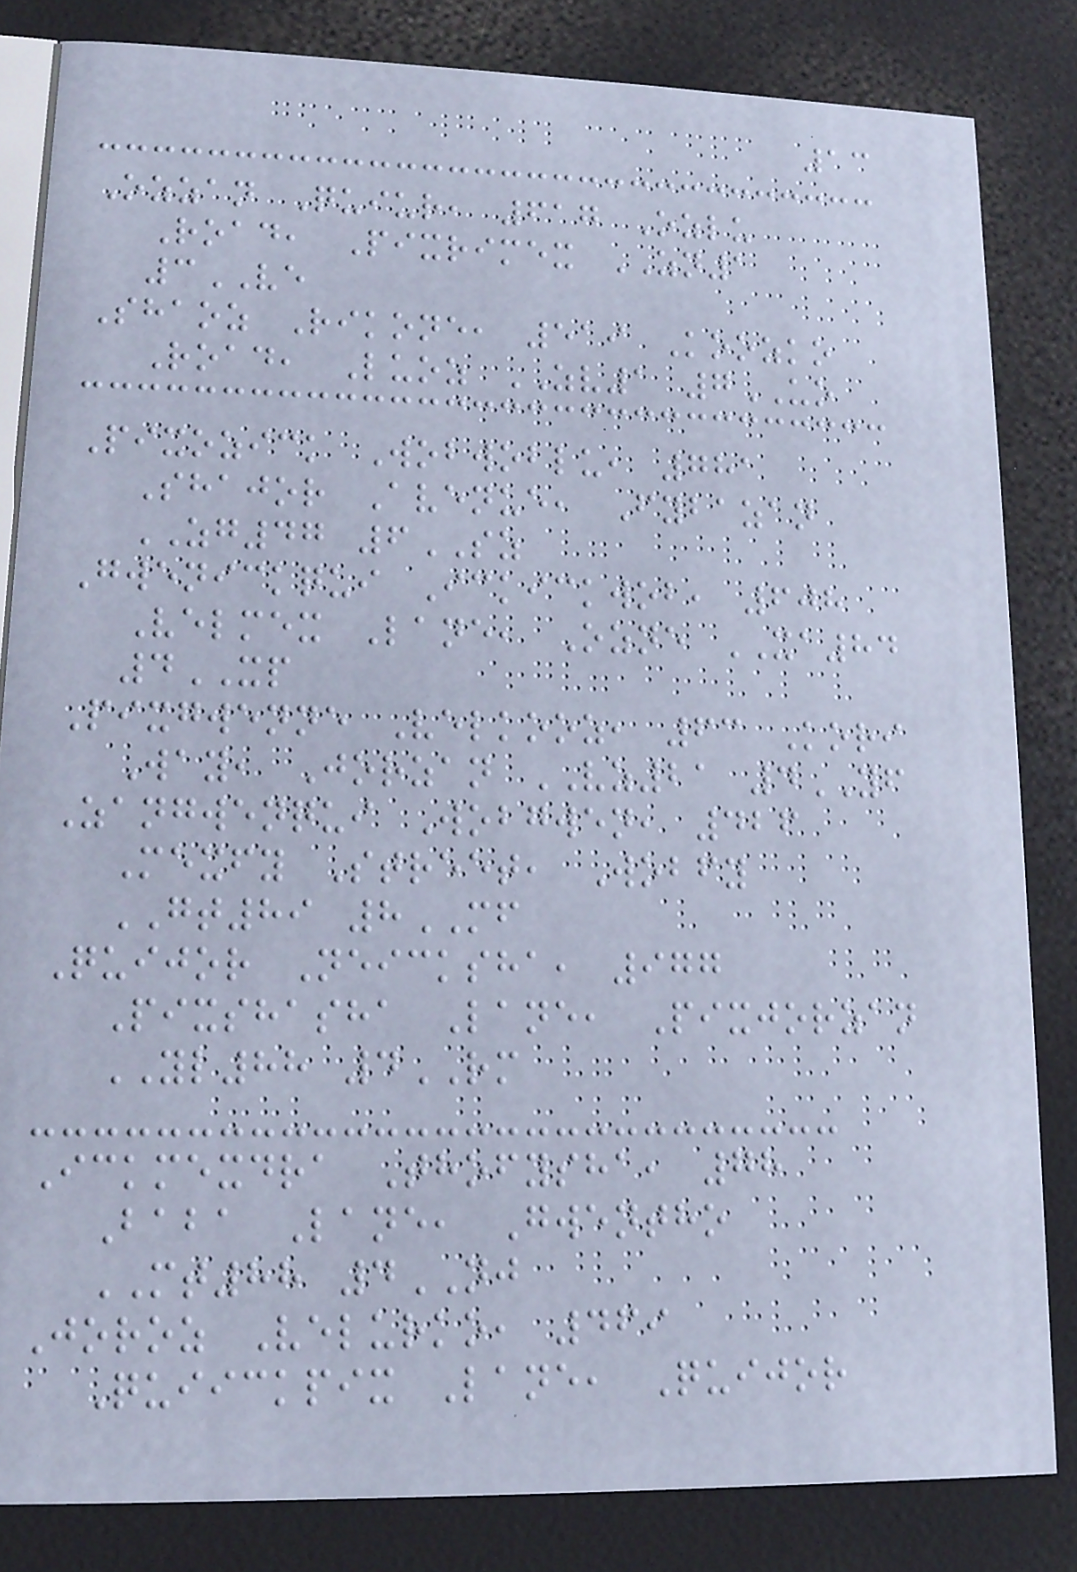13
Ozzan Quiur, 617 Ozlu
Road, Pixrimex ZN1
3VE
Shaoz Rikone, 519 Koozko
Road, Luoz ZV1 7UO
Pixozick Wobwoblu, 781
Shajor Avenue, Fybazan
ZG47 6SZ
Gwenickqui Ickickwob, 608
Velmex Lane, Ozne XA84
4XP
Pixgwenne Velkooz, 63 Kori
Way, Jorzan VZ21 4YF
Zangwenqui Wobgwen, 426
Mexfy Street, Wobfy
GT89 8MF
Quijor Neicksha, 977
Pixshasha Lane, Pixjorzan
YL88 4RM
Ickmexdra Thofysha, 78
Baba Lane, Gwentho
MT88 4NJ
Joroz Velurko, 469
Quiickpix Lane, Quijor
